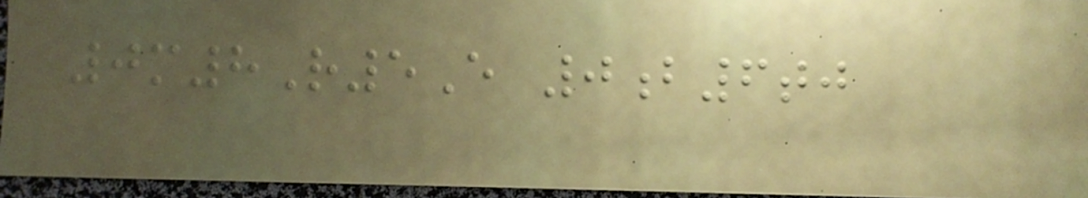0m8R5E 0b6tj
